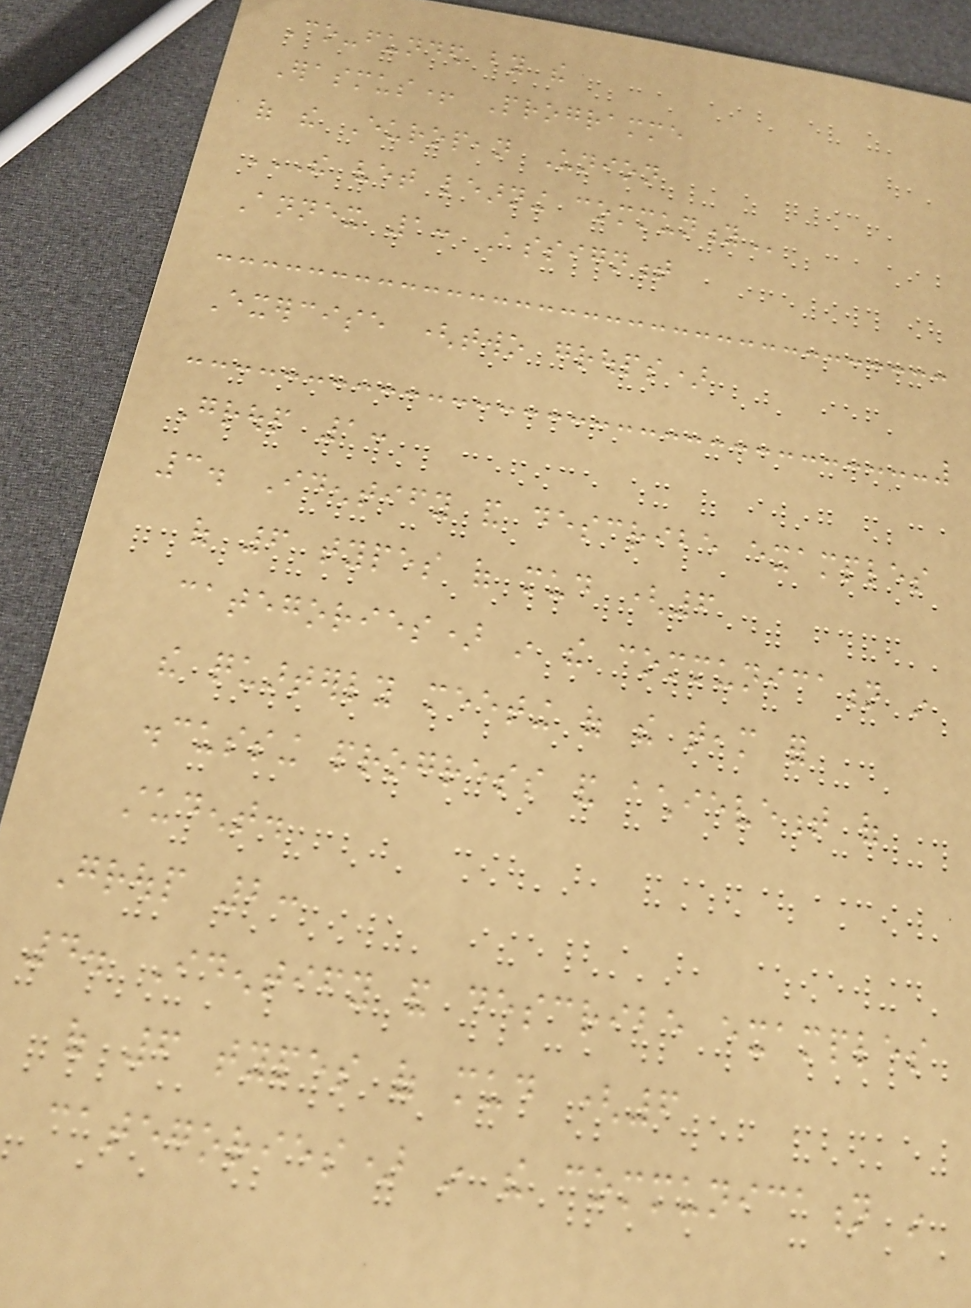Co-funded by the
Erasmus+ Programme
of the European Union
THE VET LEARNING COMMUNITY
Annex 1: Assignment
Exercise (two groups)
Group 1:
3. Identify and describe examples
of 6 types of mud (6
categories) in the communication in
the quarterly meeting of the team for
discussing progress and achievement of
student.
Group 2:
4. Identify and describe examples
of 6 types of mud (6
categories) in the communication in
